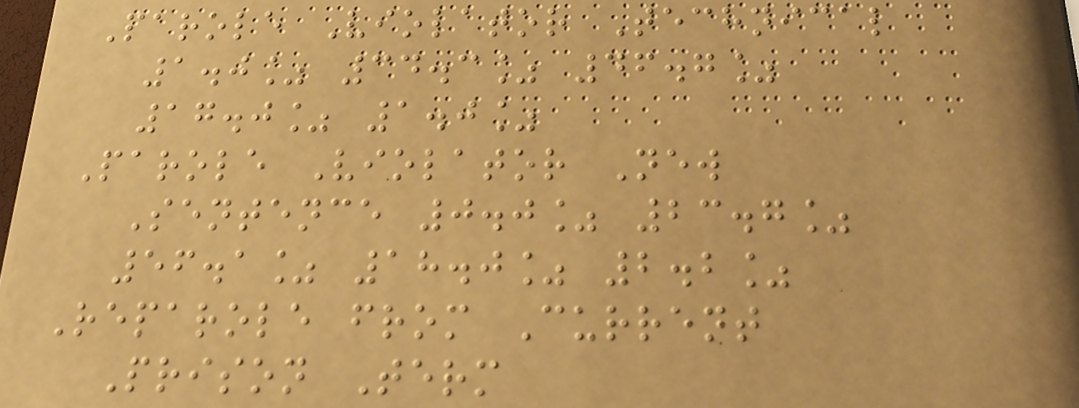Parole Violator Technical
1.0% 34.3% 46.7%
17.0% 1.0%
Parole Violator New
Sentence 0.0% 23.7%
56.1% 18.0% 2.2%
Reparole from Current
Prison Term
